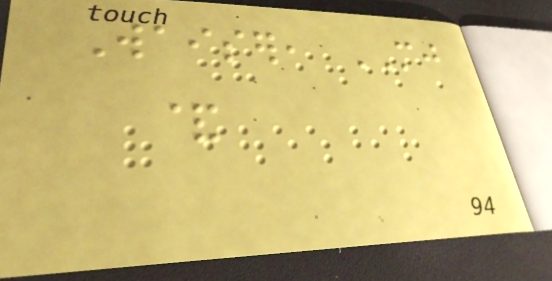Waiser, MJ
&
